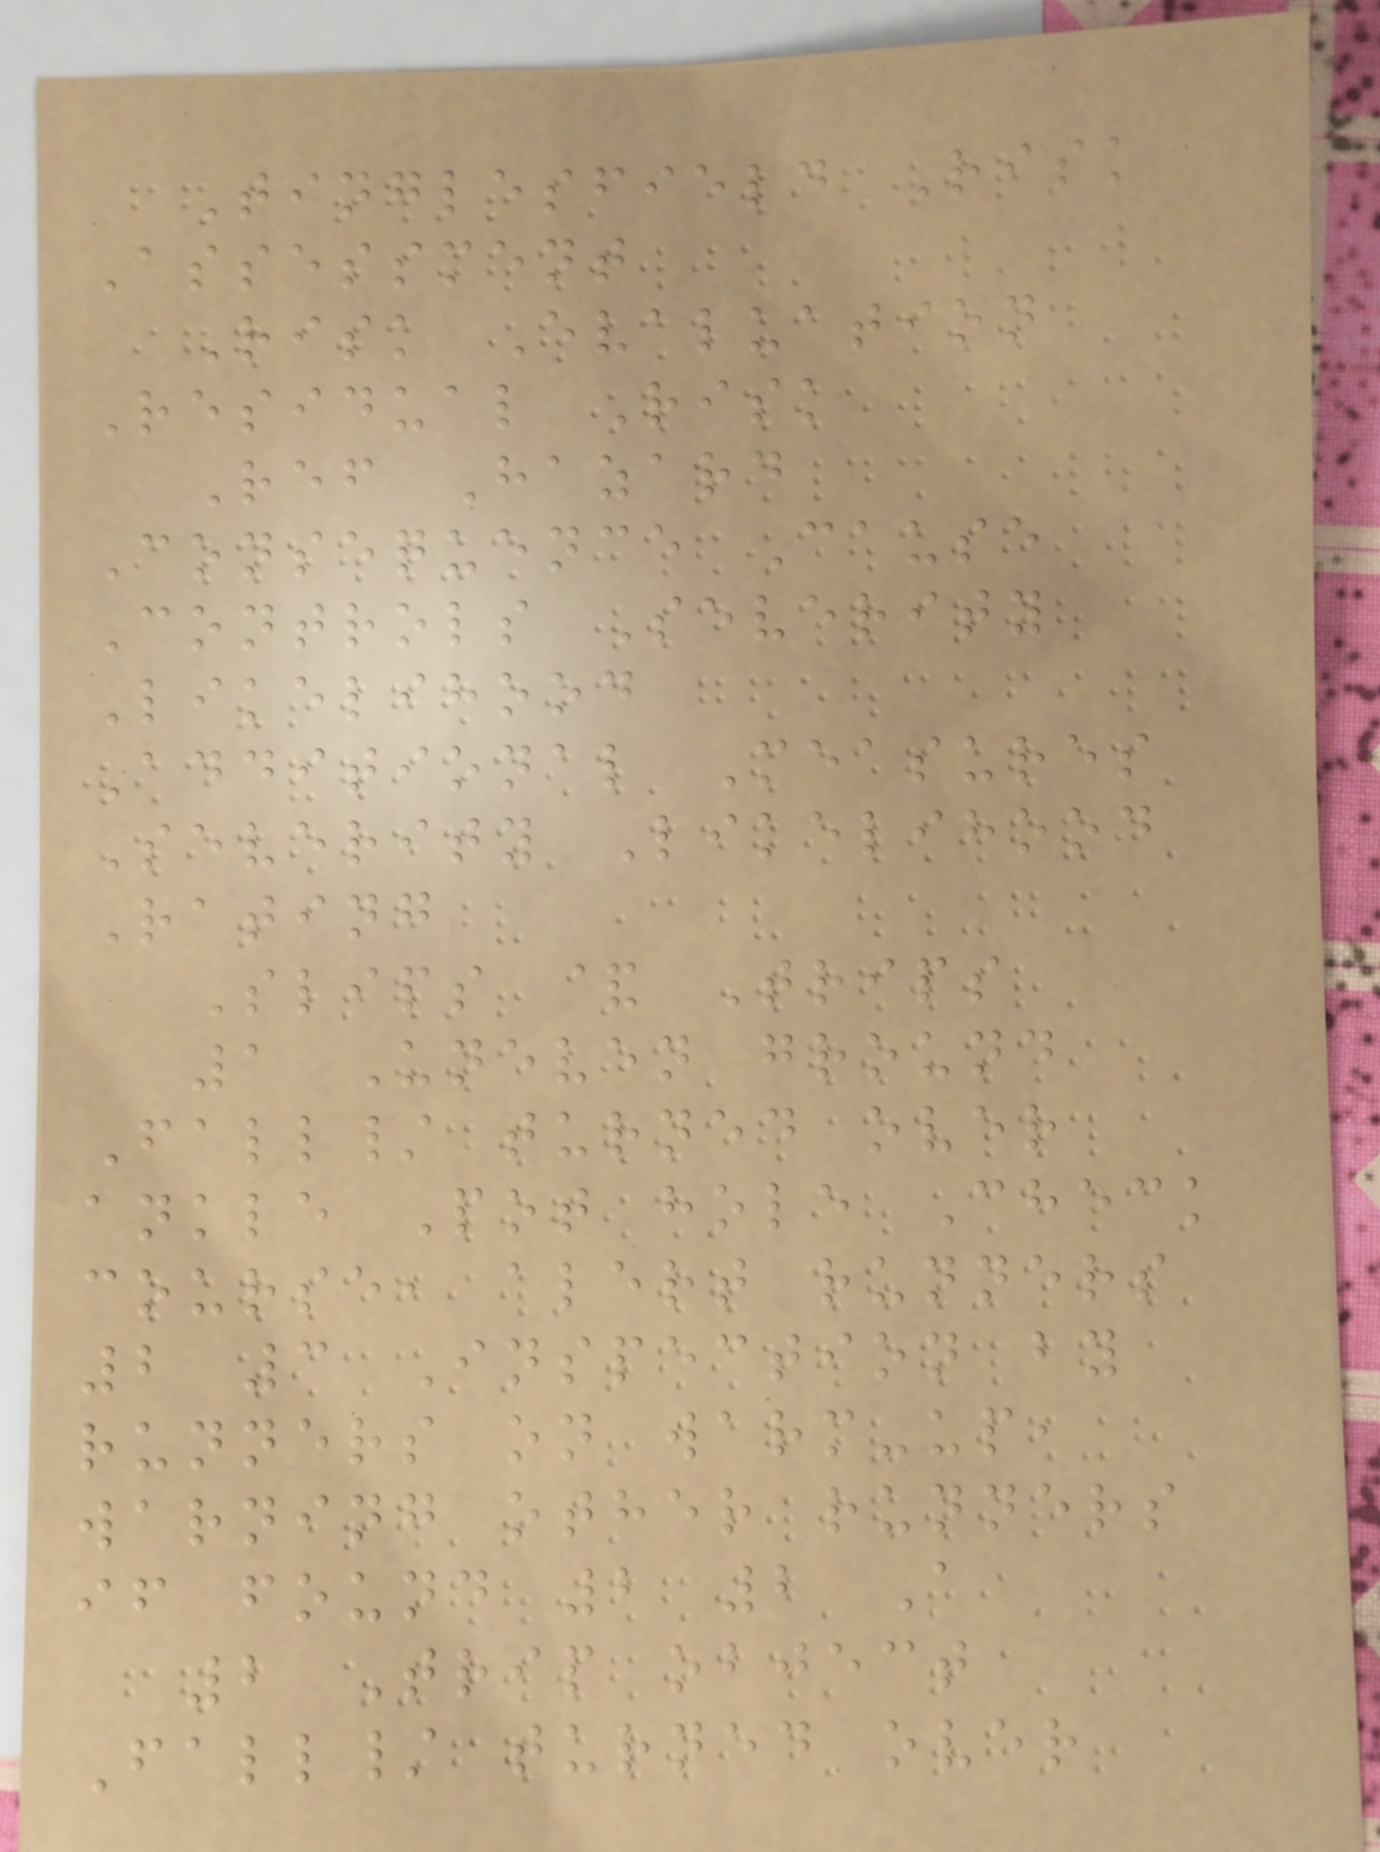Tinglesfield Risk
Assessment
Risk Evaluation
Residual Risk
Ref Hazard
Consequence Cause
Controls Severity
Likelihood
Additional Measures
Severity Likelihood
Rating
Slips & Trips
1 Uneven ground
Fall/ turned over
ankle Pot hole Check
course, alert runners
2 3 Inspection by
runners on warm-up,
warning other runners
if found 2 2 A
2 Trip object
Fall/ turned over
